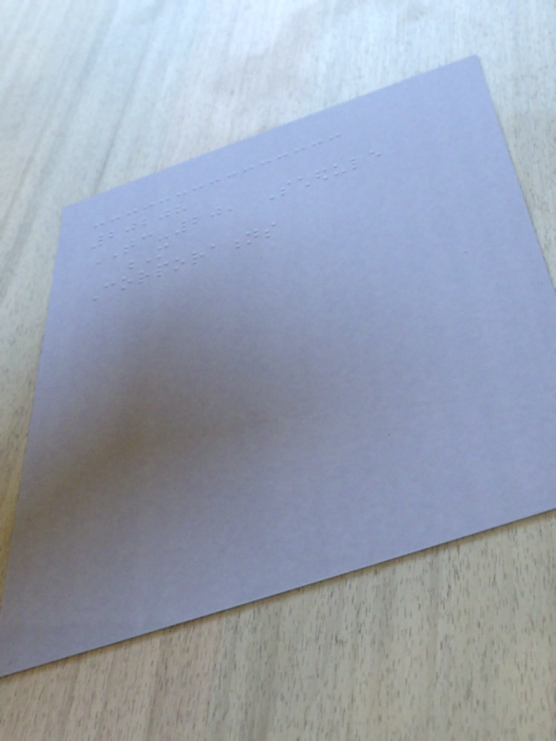20208
TC-20, Schedule
M
Corporations
